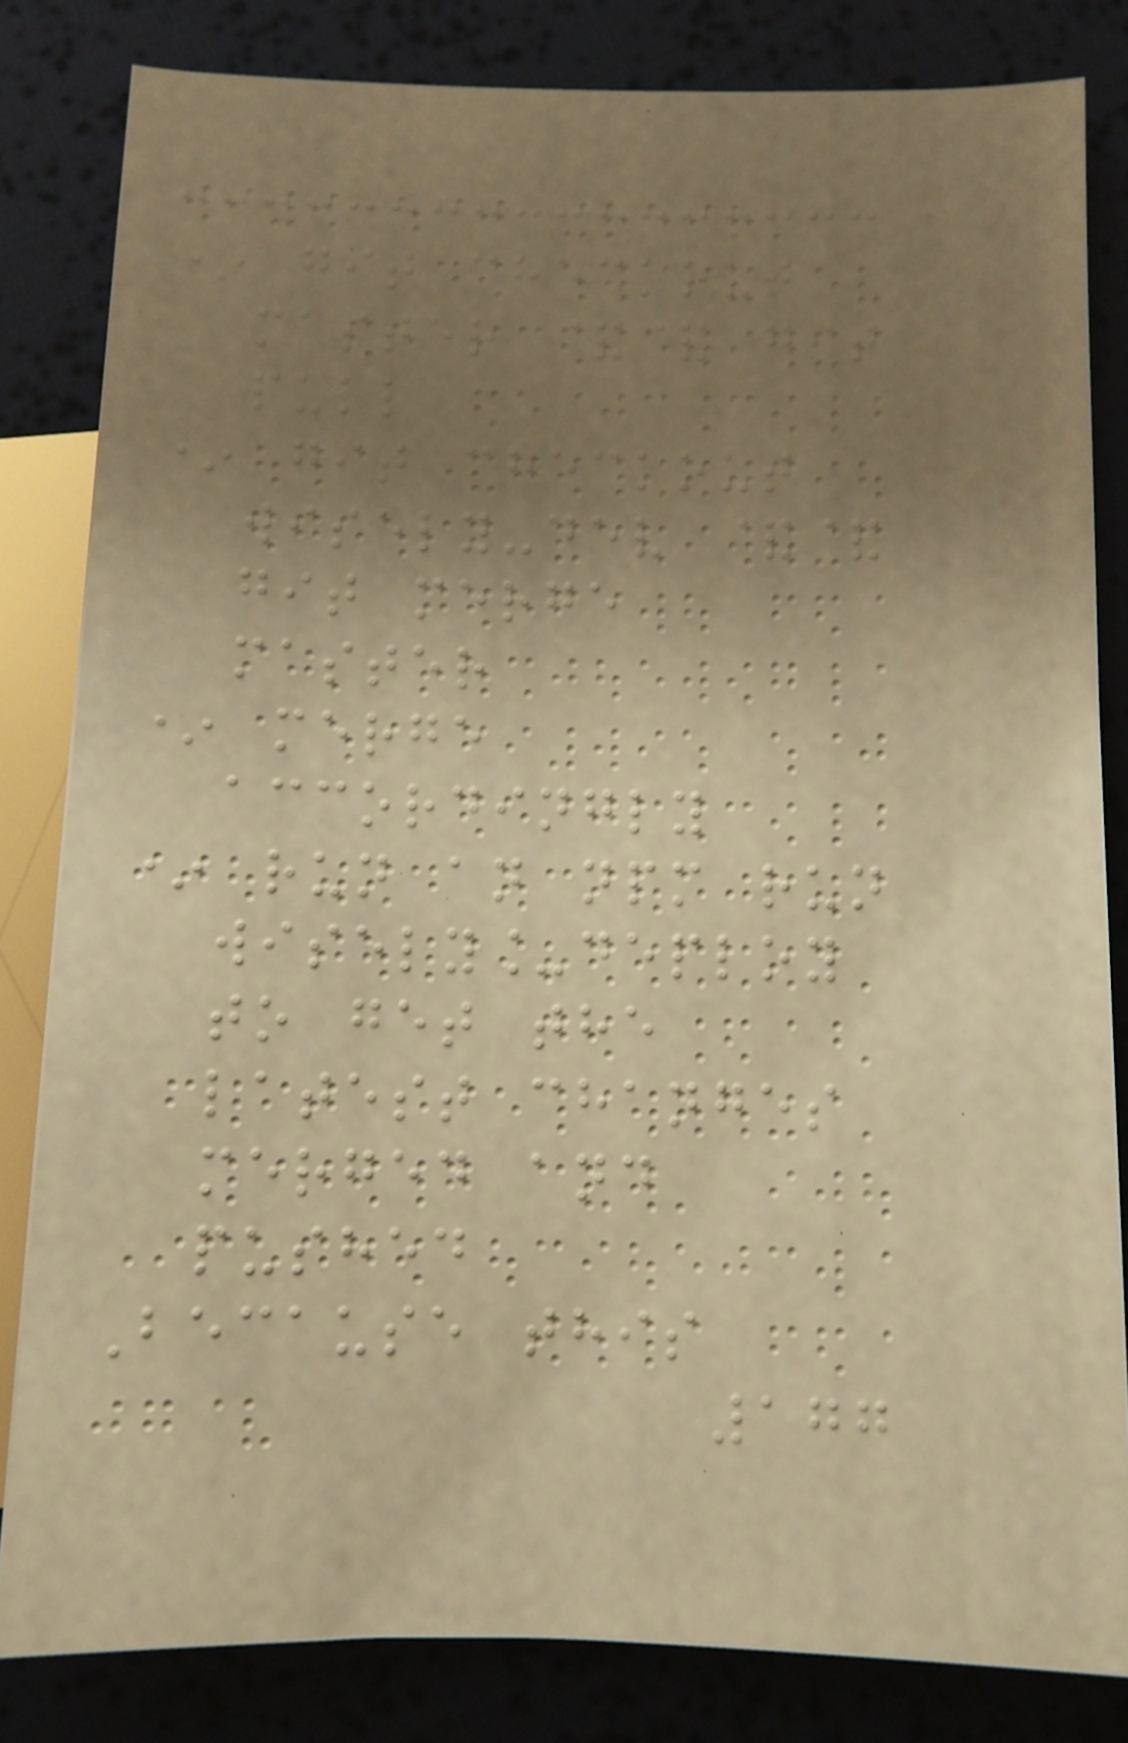* git checkout
master && git
pull
* git checkout
wisely-dev &&
git merge
master
* merge
accordingly
* run an npm run
wisely_deploy
to get the
latest changes
merged and
pushed
Because this
177
